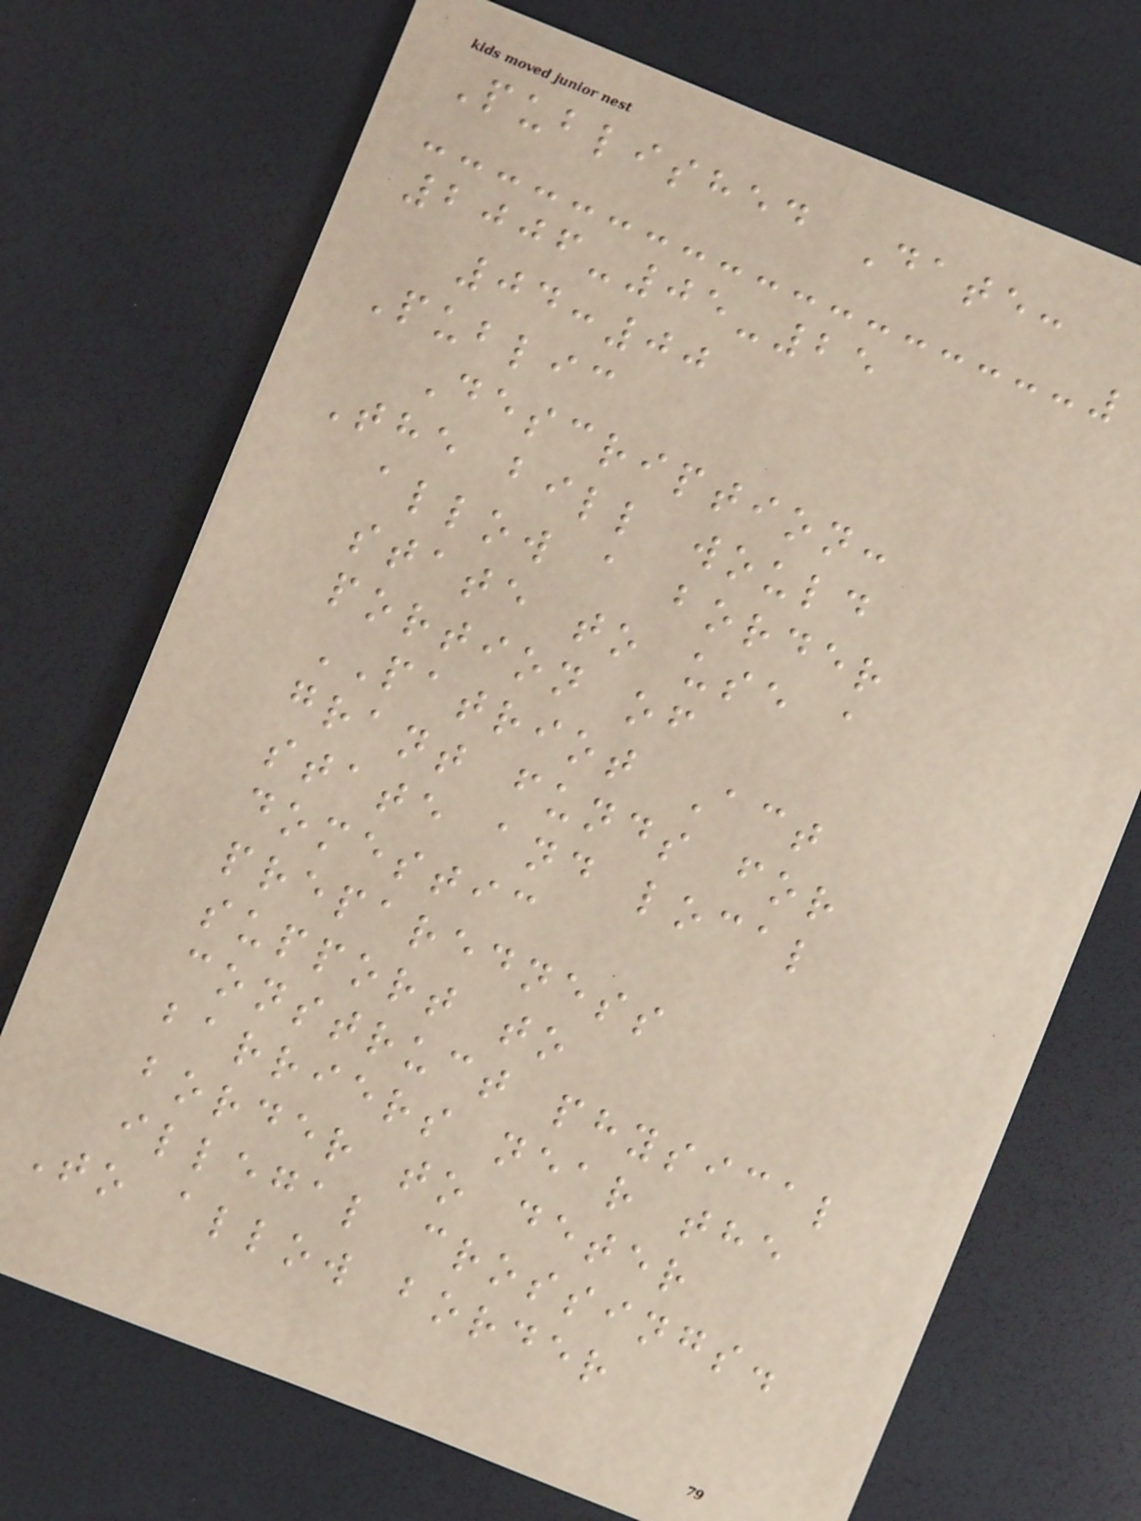Published Date:
2006-05-25
04:00
Public
Description:
The bill would
allow a border
state to use a
portion of
PATRIOT Act
grant funds for
state and local
domestic
preparedness
support to
construct physical
barriers near the
border to deter
illegal crossings.
To allow border
